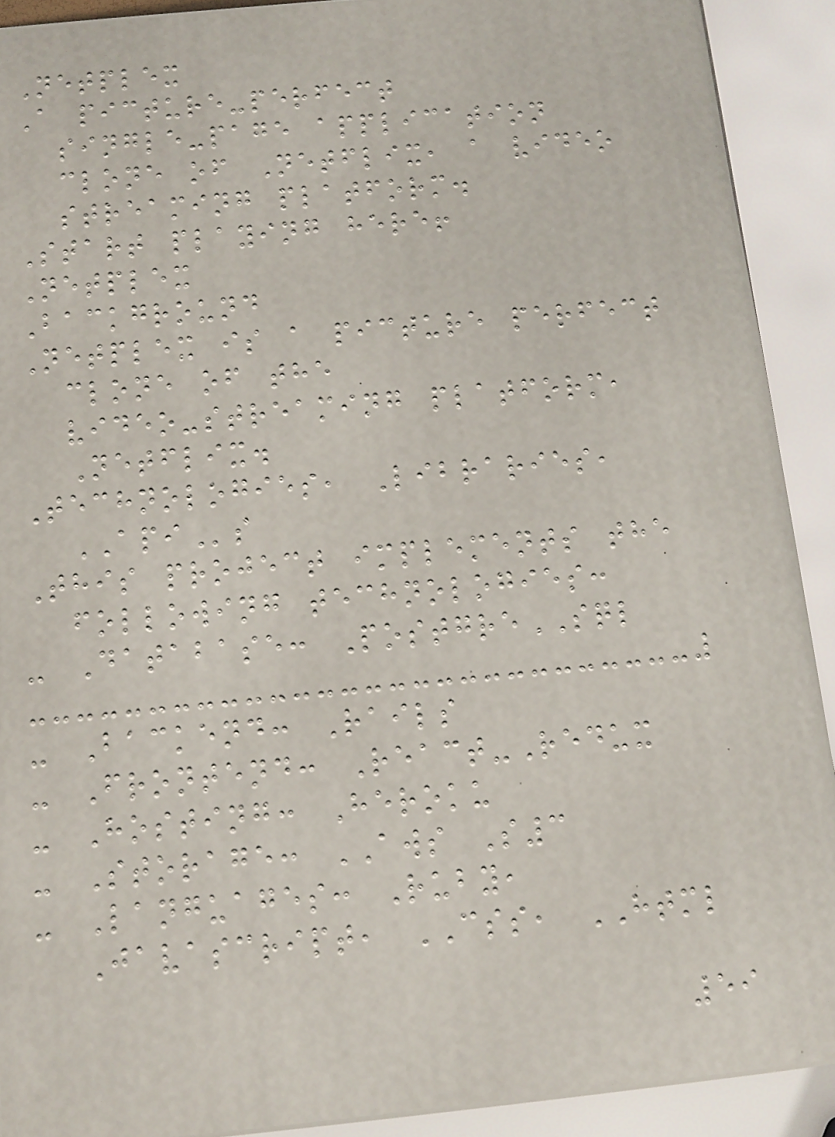Netplex
A picture-perfect
single-page application
clone of Netflix, a video
streaming platform.
Start playing here!
Netplex
Background
Netplex is a picture perfect
clone of the
video-streaming platform,
Netflix.
Technologies, Libraries,
APIs
This project implements the
following technologies:
- Database: PostgreSQL
- Backend: Rails
- Frontend: React-Redux
- Hosting: Heroku
- Storage: AWS S3
- Languages: Ruby,
Javascript, CSS, HTML
59
